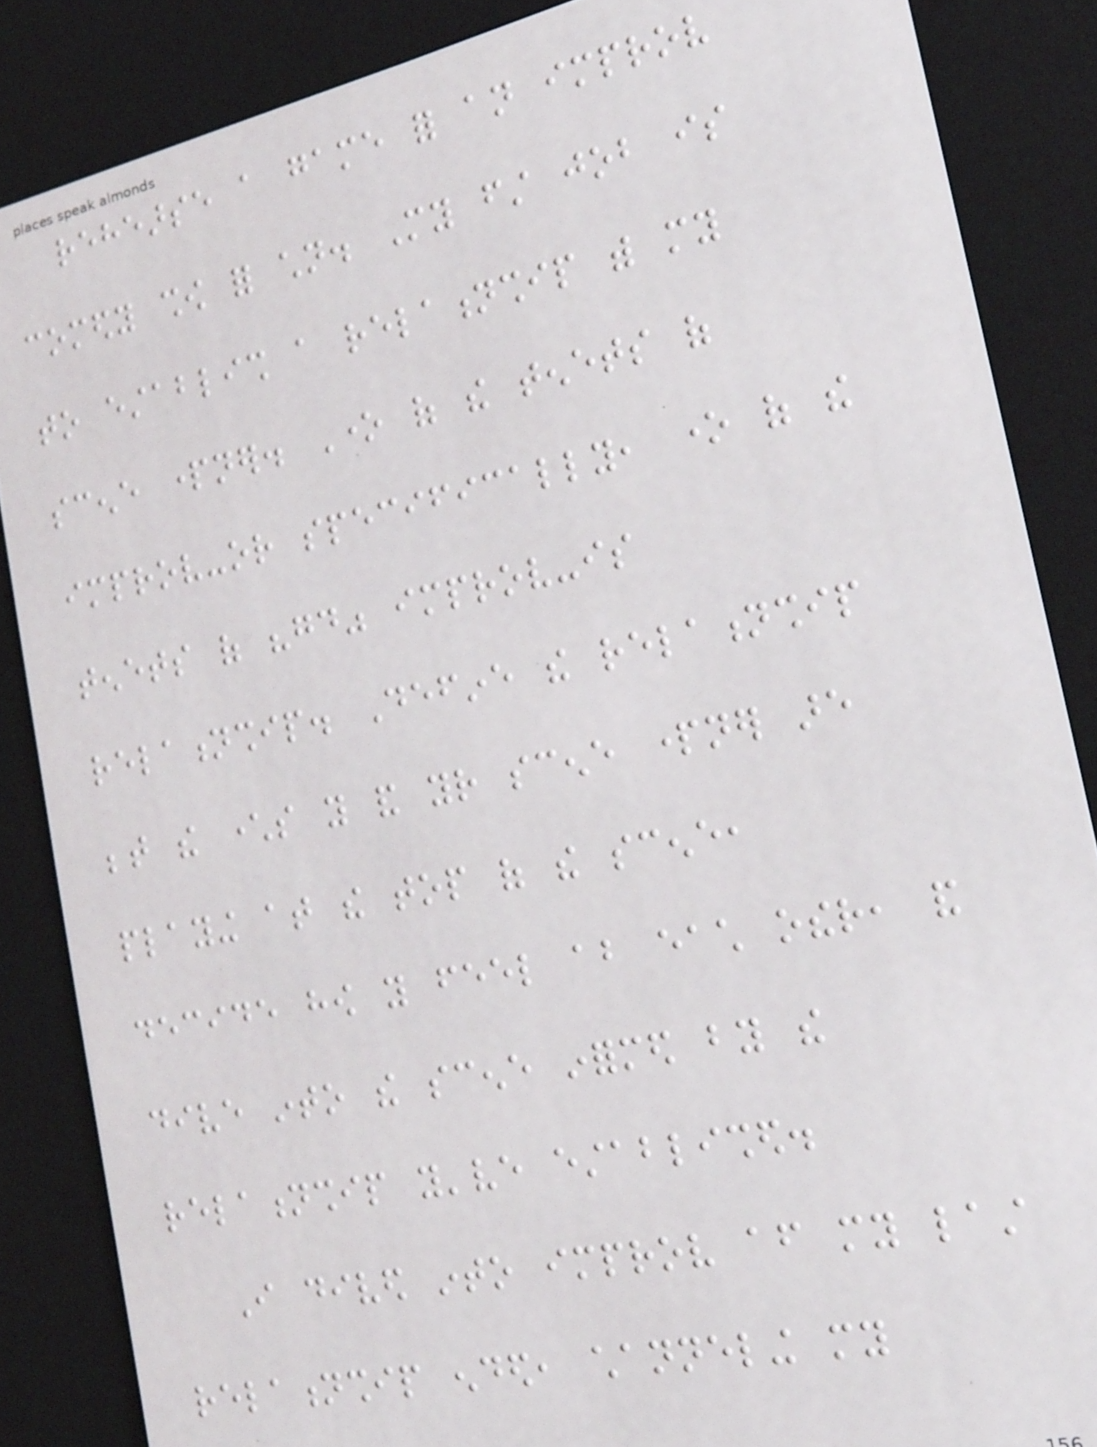rehearse a game for an improv
comedy show for children. My first job is
to establish a relationship with my
scene partner. One of the tenets of
improv-or specifically, one of the
tenets of "good" improv-is
relationship. Define the relationship
between the characters you and your scene partner are
playing at the top of the scene,
decide how you feel about each other, and
dive into the scene informed by the
relationship you've established.
I dived into improv after my last
relationship ended, channeling my
